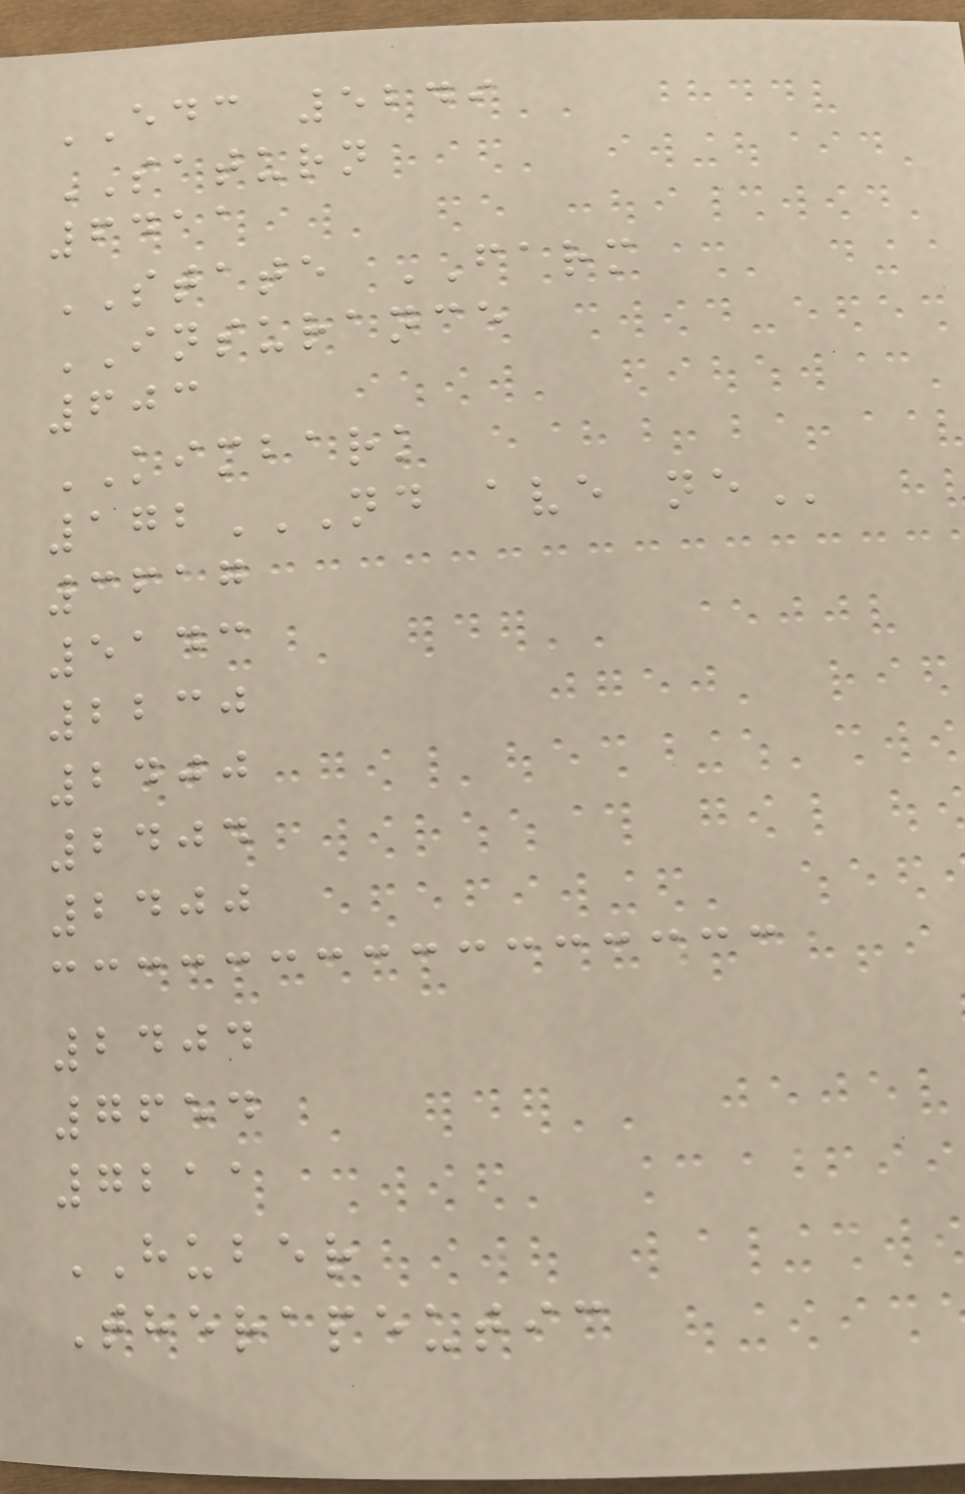EDC 5249
SATURN
6411
STATE FARM
INSURANCE
603
KIMBARK
172ND AVE NE
3617
5143
2230
2400
2404
2400
2404
7654
7211
HUBER
Therapeutic
